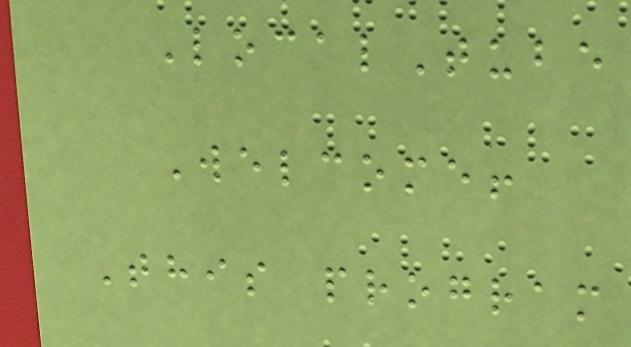LocalTube
Welcome!
This program
